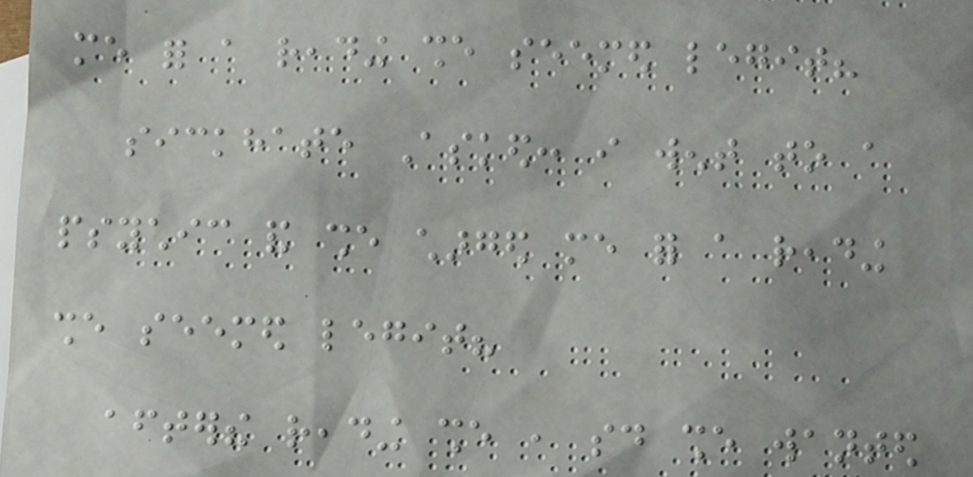me for a reading she seemed legit?
sickhate Asked: i went to a
psychic and she charged me for a reading
she seemed legit?
afterthe reading she , said she wanted
